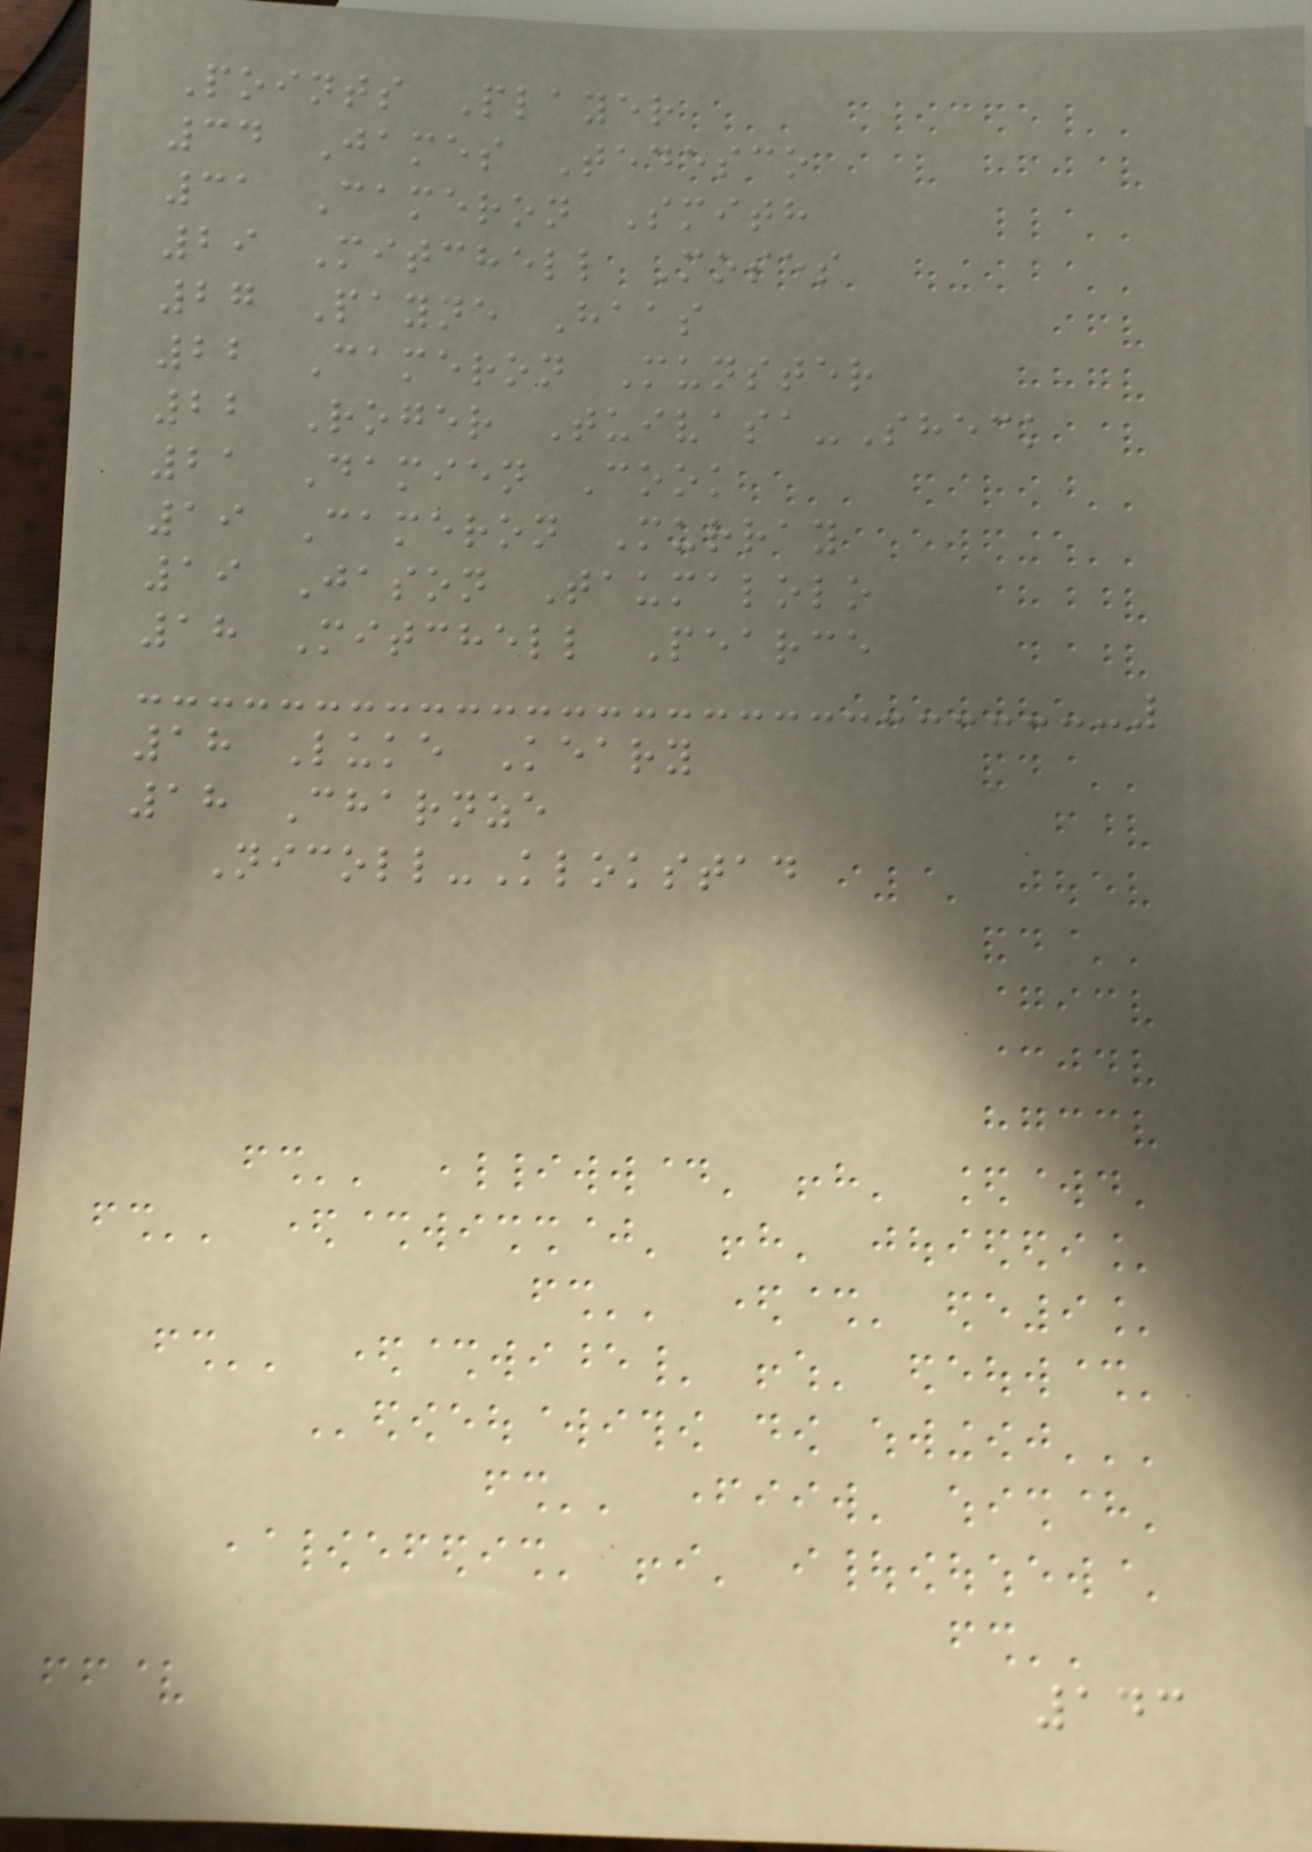Points Player
34 James Tedesco
31 Cameron Smith
29 Mitchell Moses
27 Payne Haas
22 Cameron Munster
22 Roger Tuivasa-Sheck
21 Damien Cook
19 Cameron Murray
19 Jason Taumalolo
18 Mitchell Pearce
18 Luke Keary
18 Charnze
Nicoll-Klokstad
143
